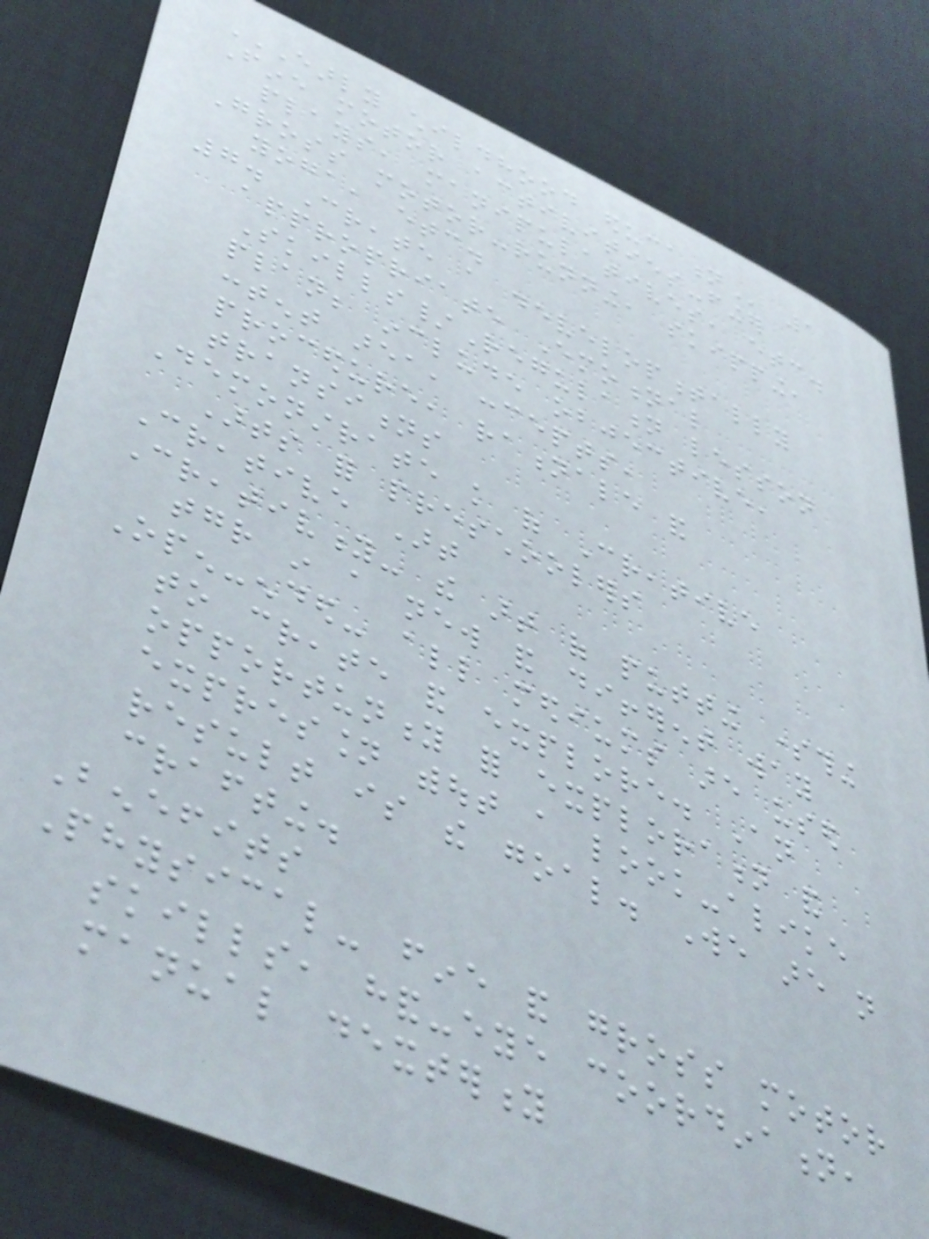EARLY CHILDHOOD EDUCATION 1
Fine motor activities-finger
plays, manipulatives, etc.
Gross motor-running, skipping,
yoga, etc.
7. Create a developmentally
appropriate Emotional
Skills/Regulation lesson
plan; include objective,
content area, concepts,
procedure, rationale and
transitions
Demonstrate knowledge of Creative
Arts for preschoolers
Creative Art
Creativity- the art of putting something
together in a new and different way
Open-ended- all mediums are used
to create and explore. An
opportunity for exploration and
expression without a look-alike
result is the goal. We are not
crafting.
Benefits
Physical- fine and gross motor
skills, hand-eye coordination,
manual dexterity
